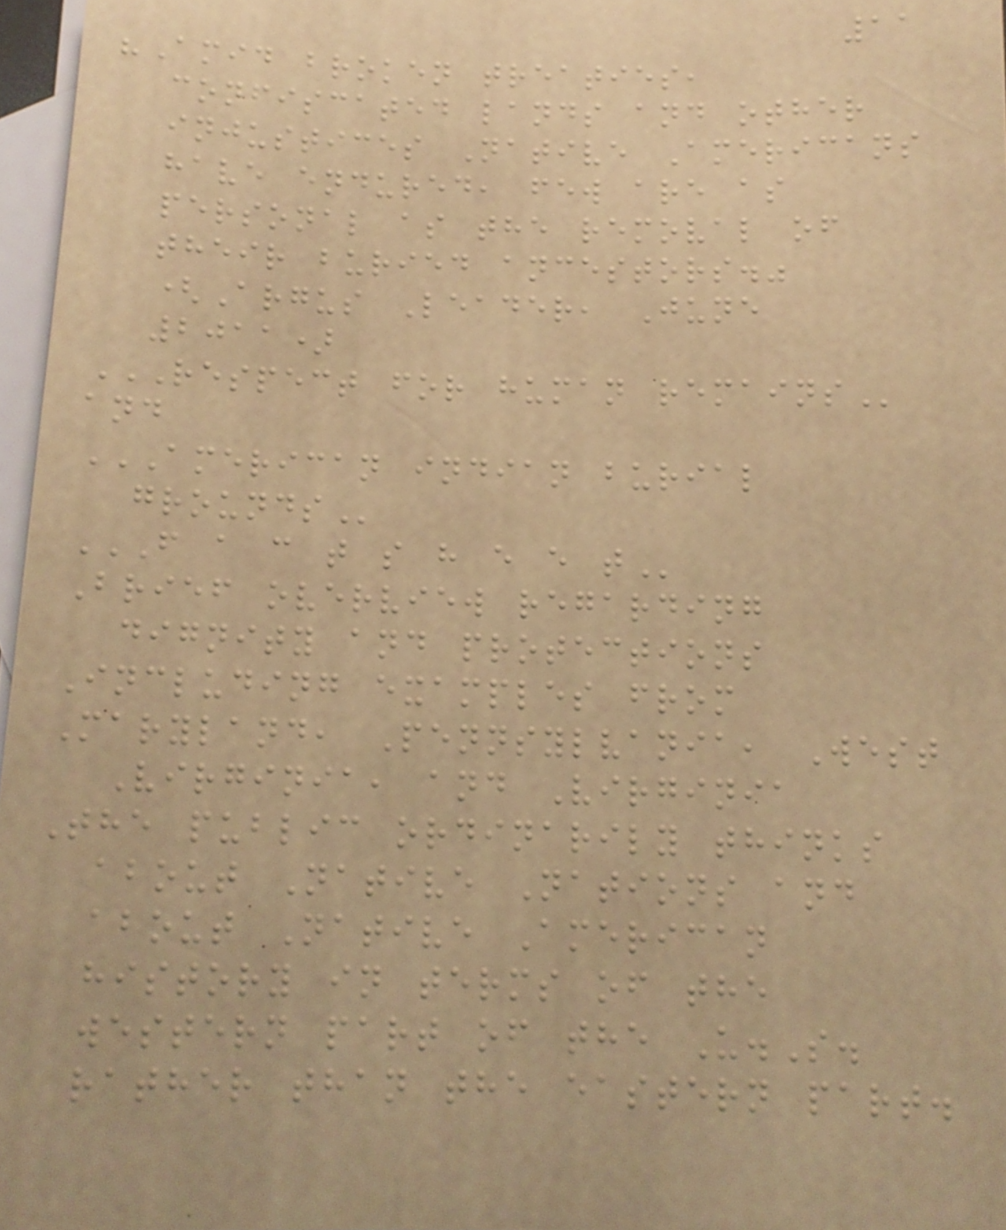11
"Amid broken treaties,
confiscated lands and other
injustices Native Americans
have endured, few are as
personal as the removal of
their buried ancestors."
(Argus Leader, June
2011)
RESPECT FOR HUMAN REMAINS
and
AMERICAN INDIAN BURIAL
GROUNDS
F A C T S H E E T
Brief overview regarding
dignity and protections
Including examples from
Maryland, Pennsylvania, West
Virginia, and Virginia
The public ordinarily thinks
about Native Nations and
about Native American
history in terms of the
western part of the U.S.
rather than the eastern part.
